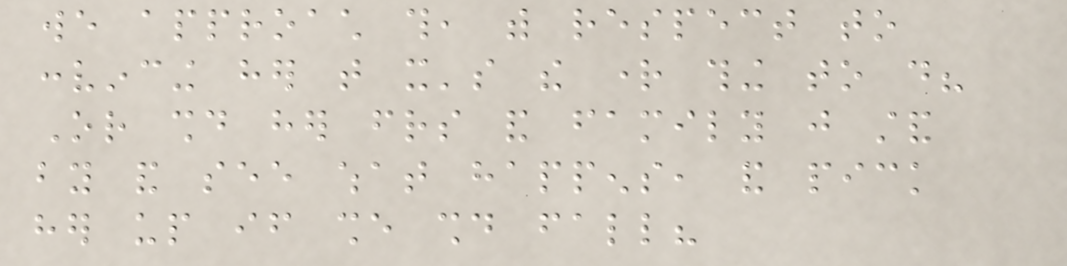we approach this, with respect to
convincing her that it's the right thing to do?
Or should her friends and family just stand
by and see what happens, and pick
her up if she should fall?
